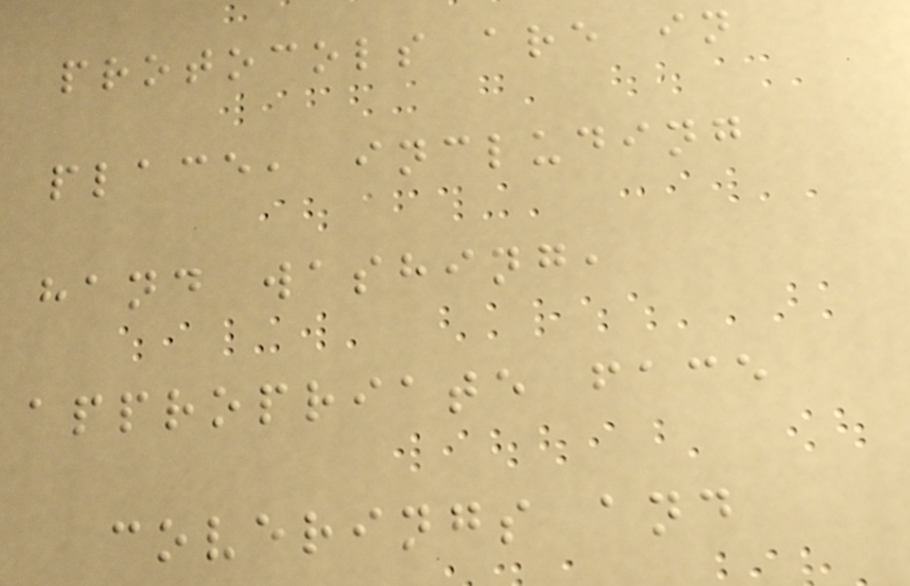protocols are in
place, including
hand washing,
appropriate face
coverings and
